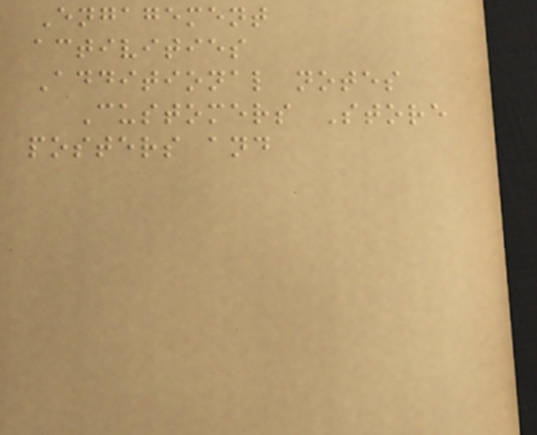Engagement
activities
Additional notes
Customers Store
posters and
